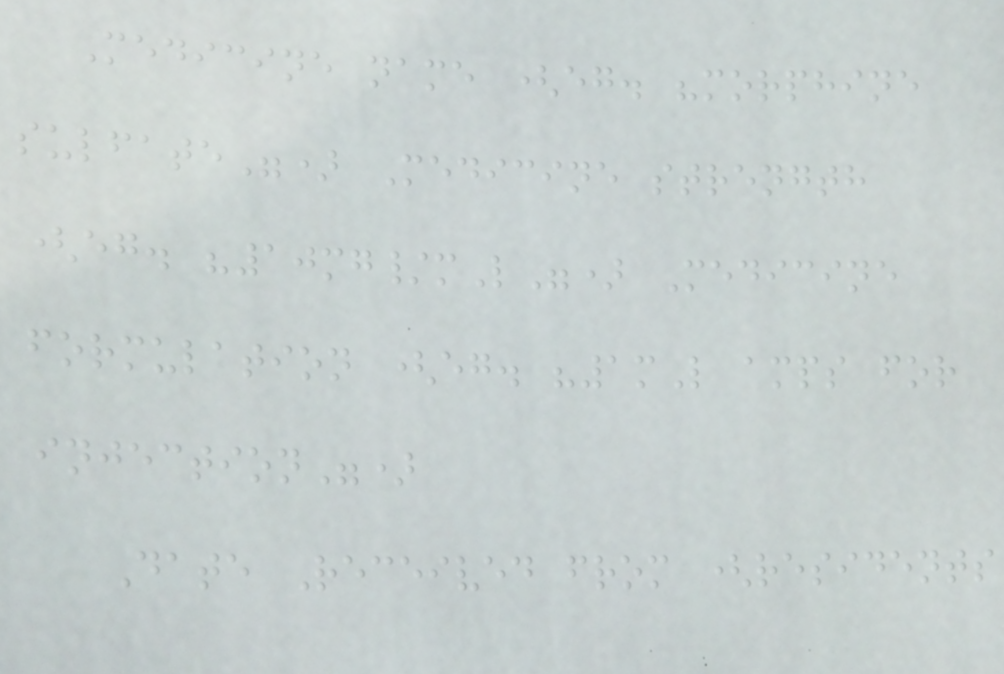Medicine name (eg. "morphine
sulfate") Medicine strength
(eg. "10mg/mL") Medicine
formulation (eg. "1mL amps for
injection")
Date Received from (residents
